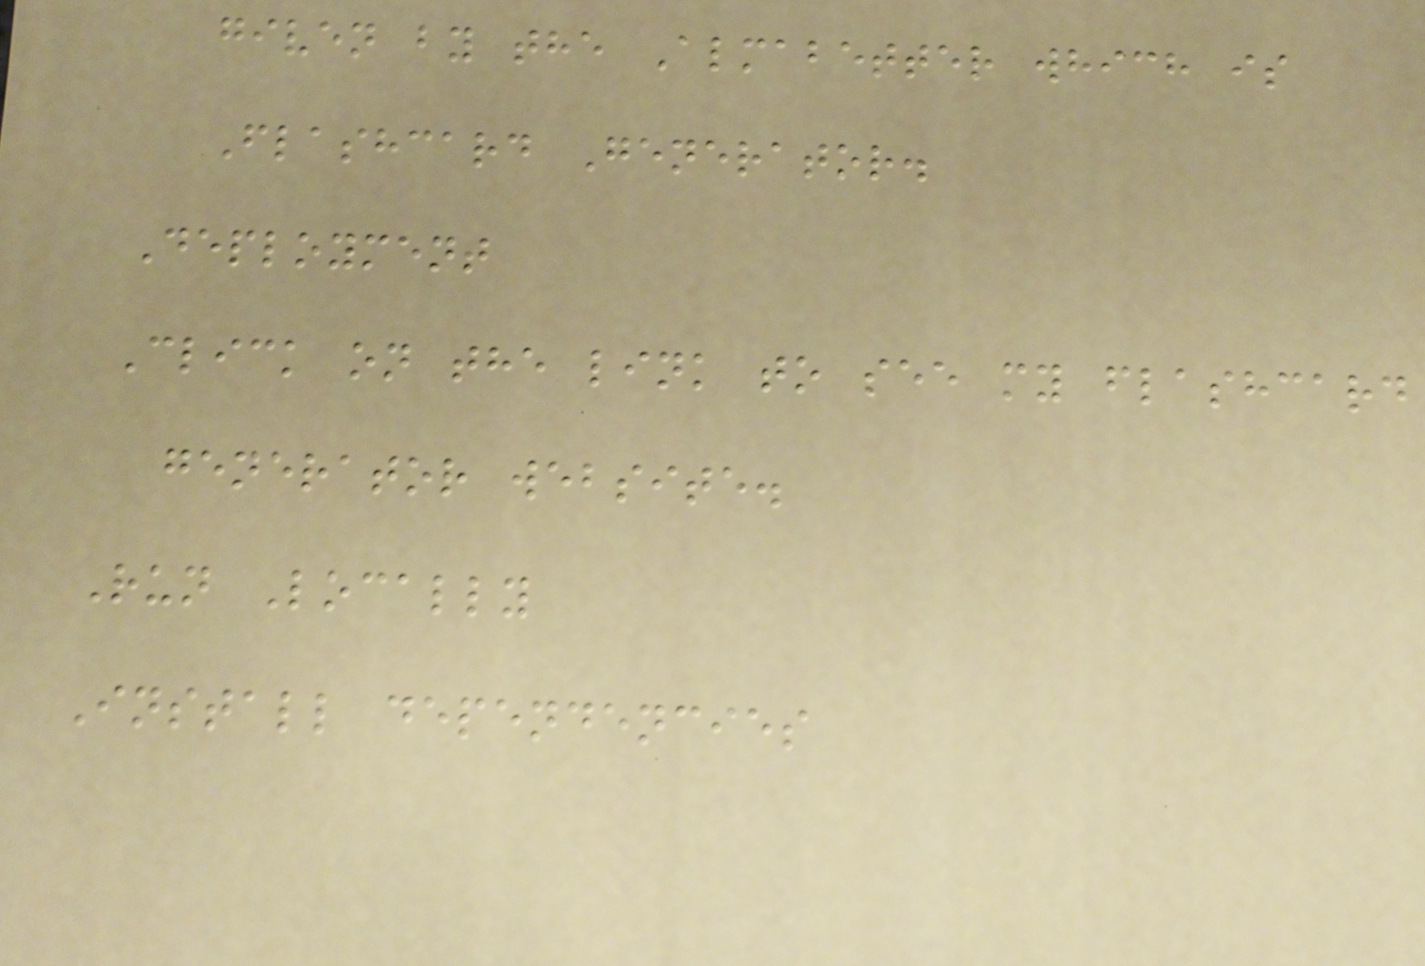given by the Almabetter which is
Flashcard Generator.
Deployment
Click on the link to see my flashcard
generator website.
Run Locally
Install dependencies
